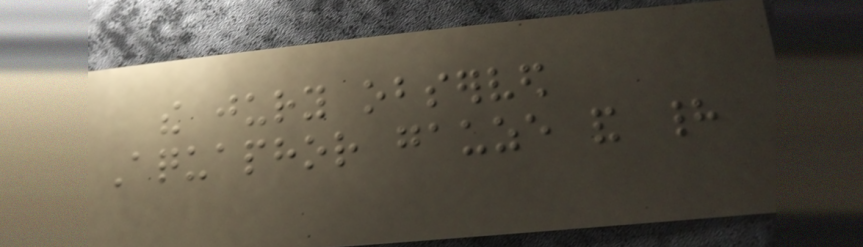the jury observed
Aquaphor gauze and had
